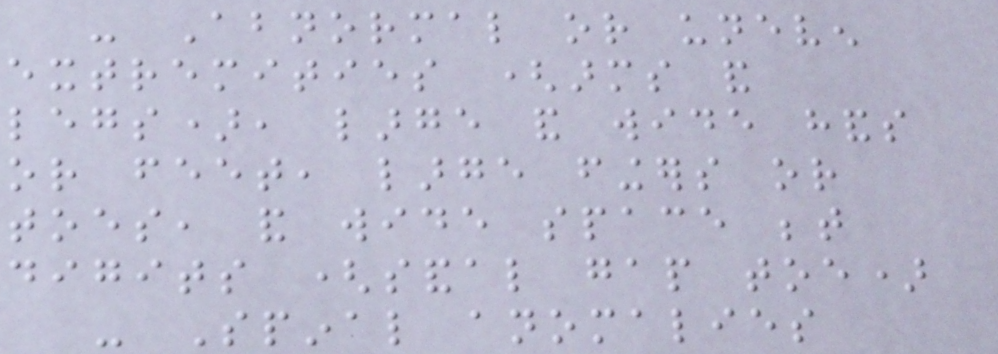- Abnormal or uneven
extremities (arms and
legs), large and wide hands
or feet, large fingers or
toes, and wide space between
digits (sandal gap toe)
- Spinal anomalies
